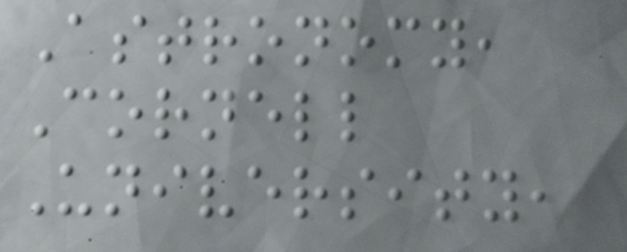Astronomy,
Cornell
University,
